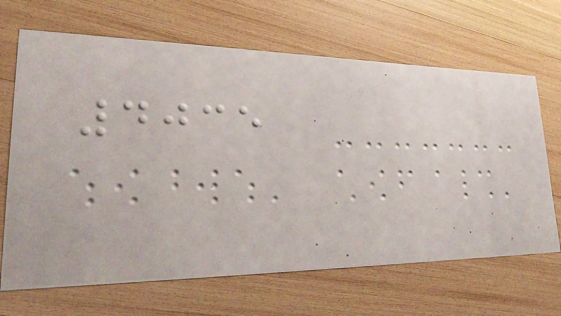4035
